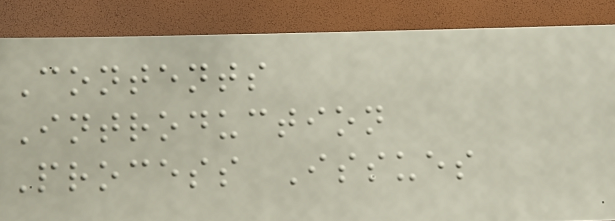Contents
Introduction
Process Issues
